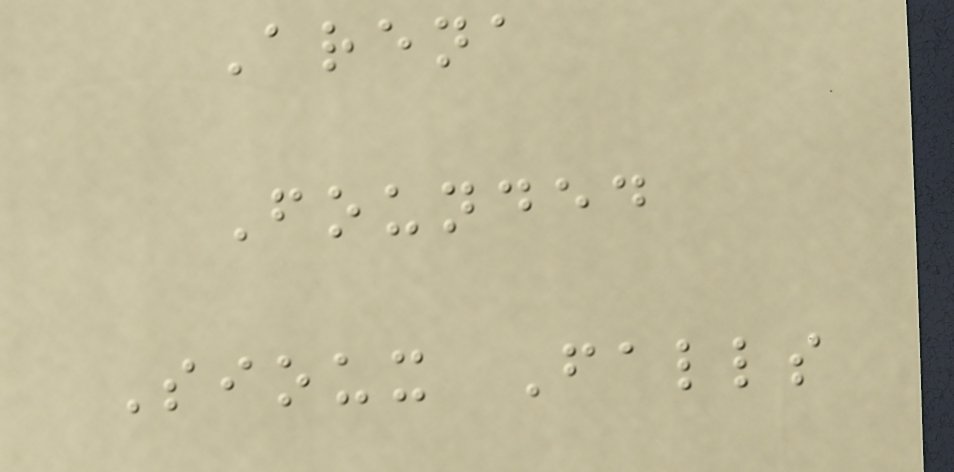Arena
Founded
Sioux Falls
